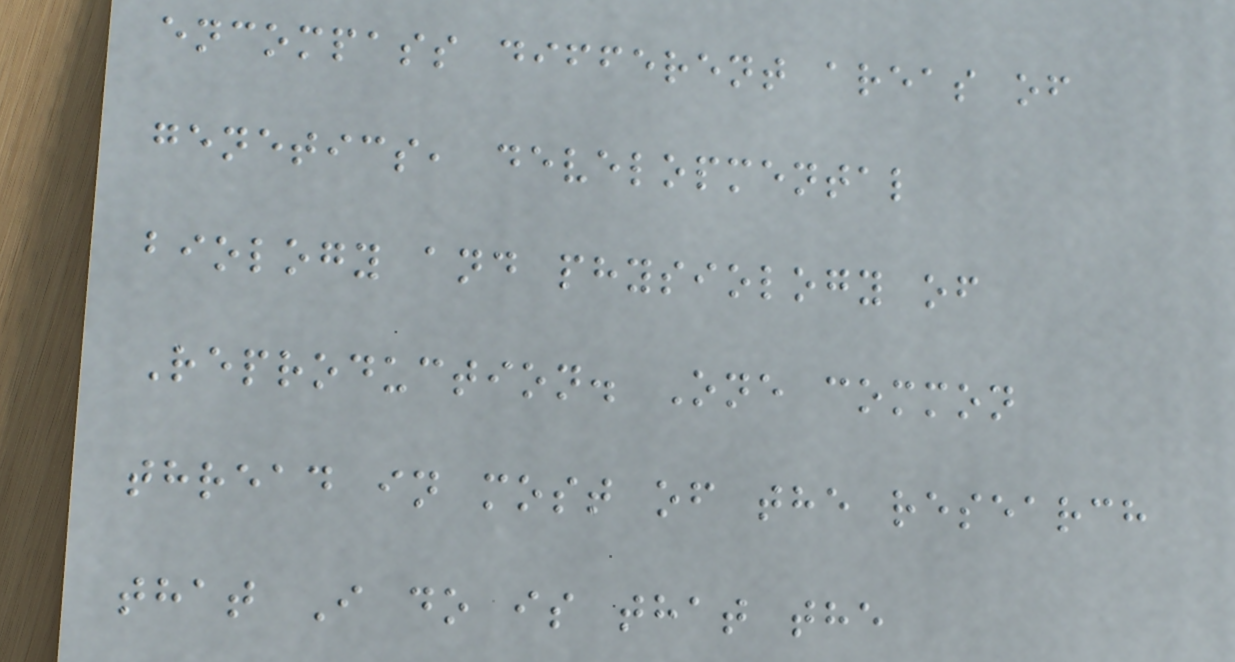encompass different areas of
genetics, developmental
biology and physiology of
Reproduction. One common
thread in most of the research
that I do is that the
